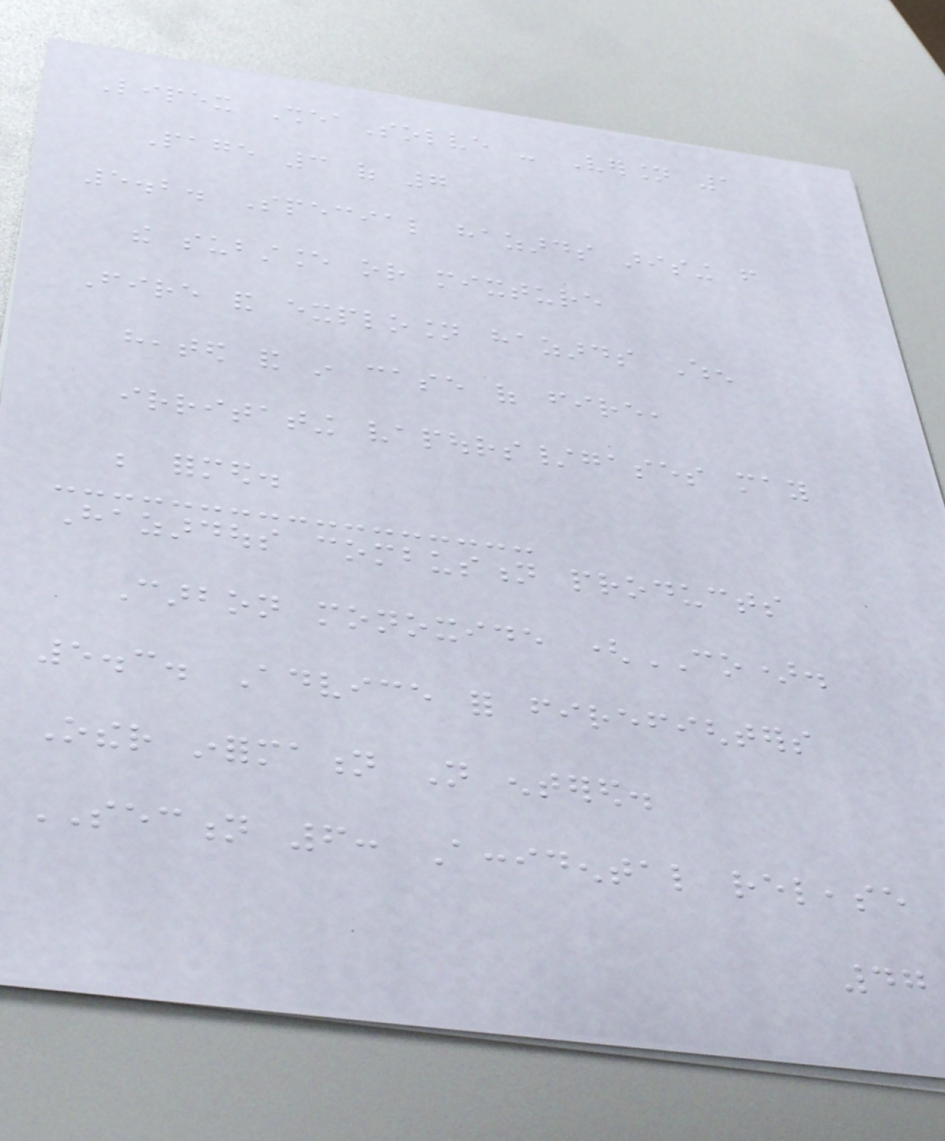Lipex SheaSolve - Version 1
Page 3 of 7
5.2. Special hazards arising from
the substance or mixture
Fire and explosion hazards When
heated and in case of fire,
irritating vapours/gases may
be formed.
Hazardous combustion products
Carbon monoxide (CO).
5.3. Advice for firefighters
Other information Not entered.
SECTION 6: Accidental release
47
